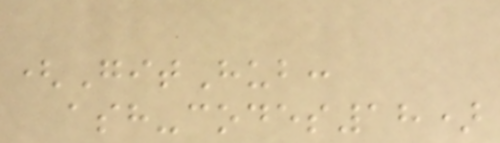(GitHub:
ash-codes18)
